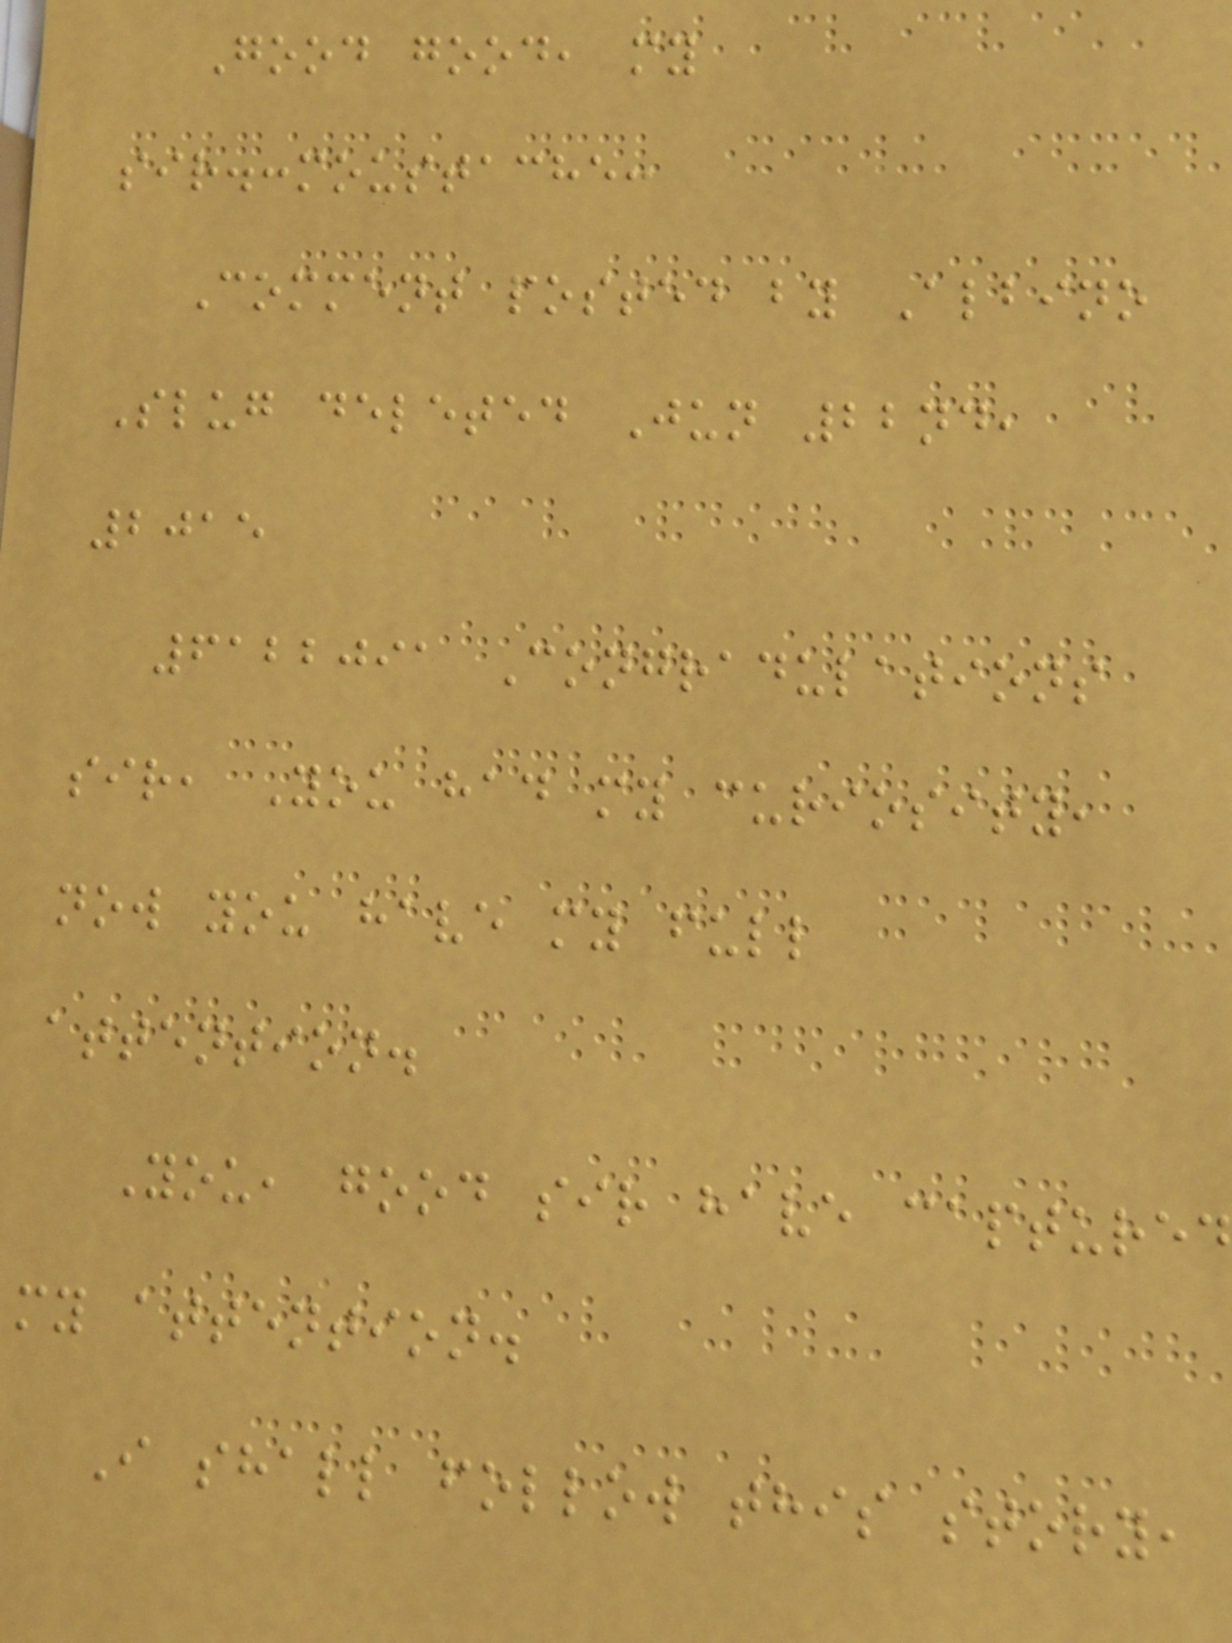Good good, my
sir.:moustache:
Comment posted by Albino
Slug deleted Jun 22nd,
2015
6122091 Congradulations
sir, You had my curiosity,
now you have my full
attention.
You, good sir have captured
my attention.
I shall follow this story,
